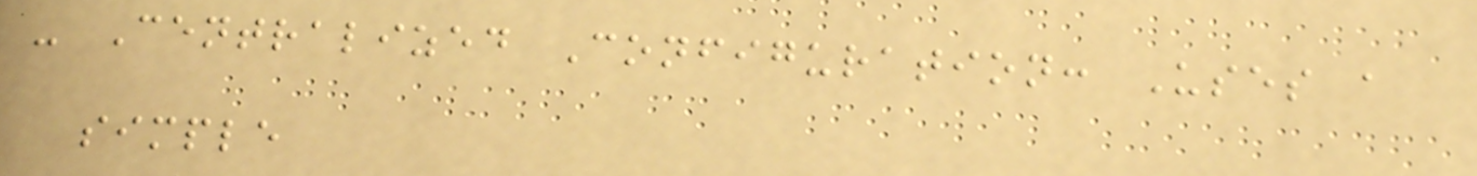- Centralized Configuration: Uses a
simple
